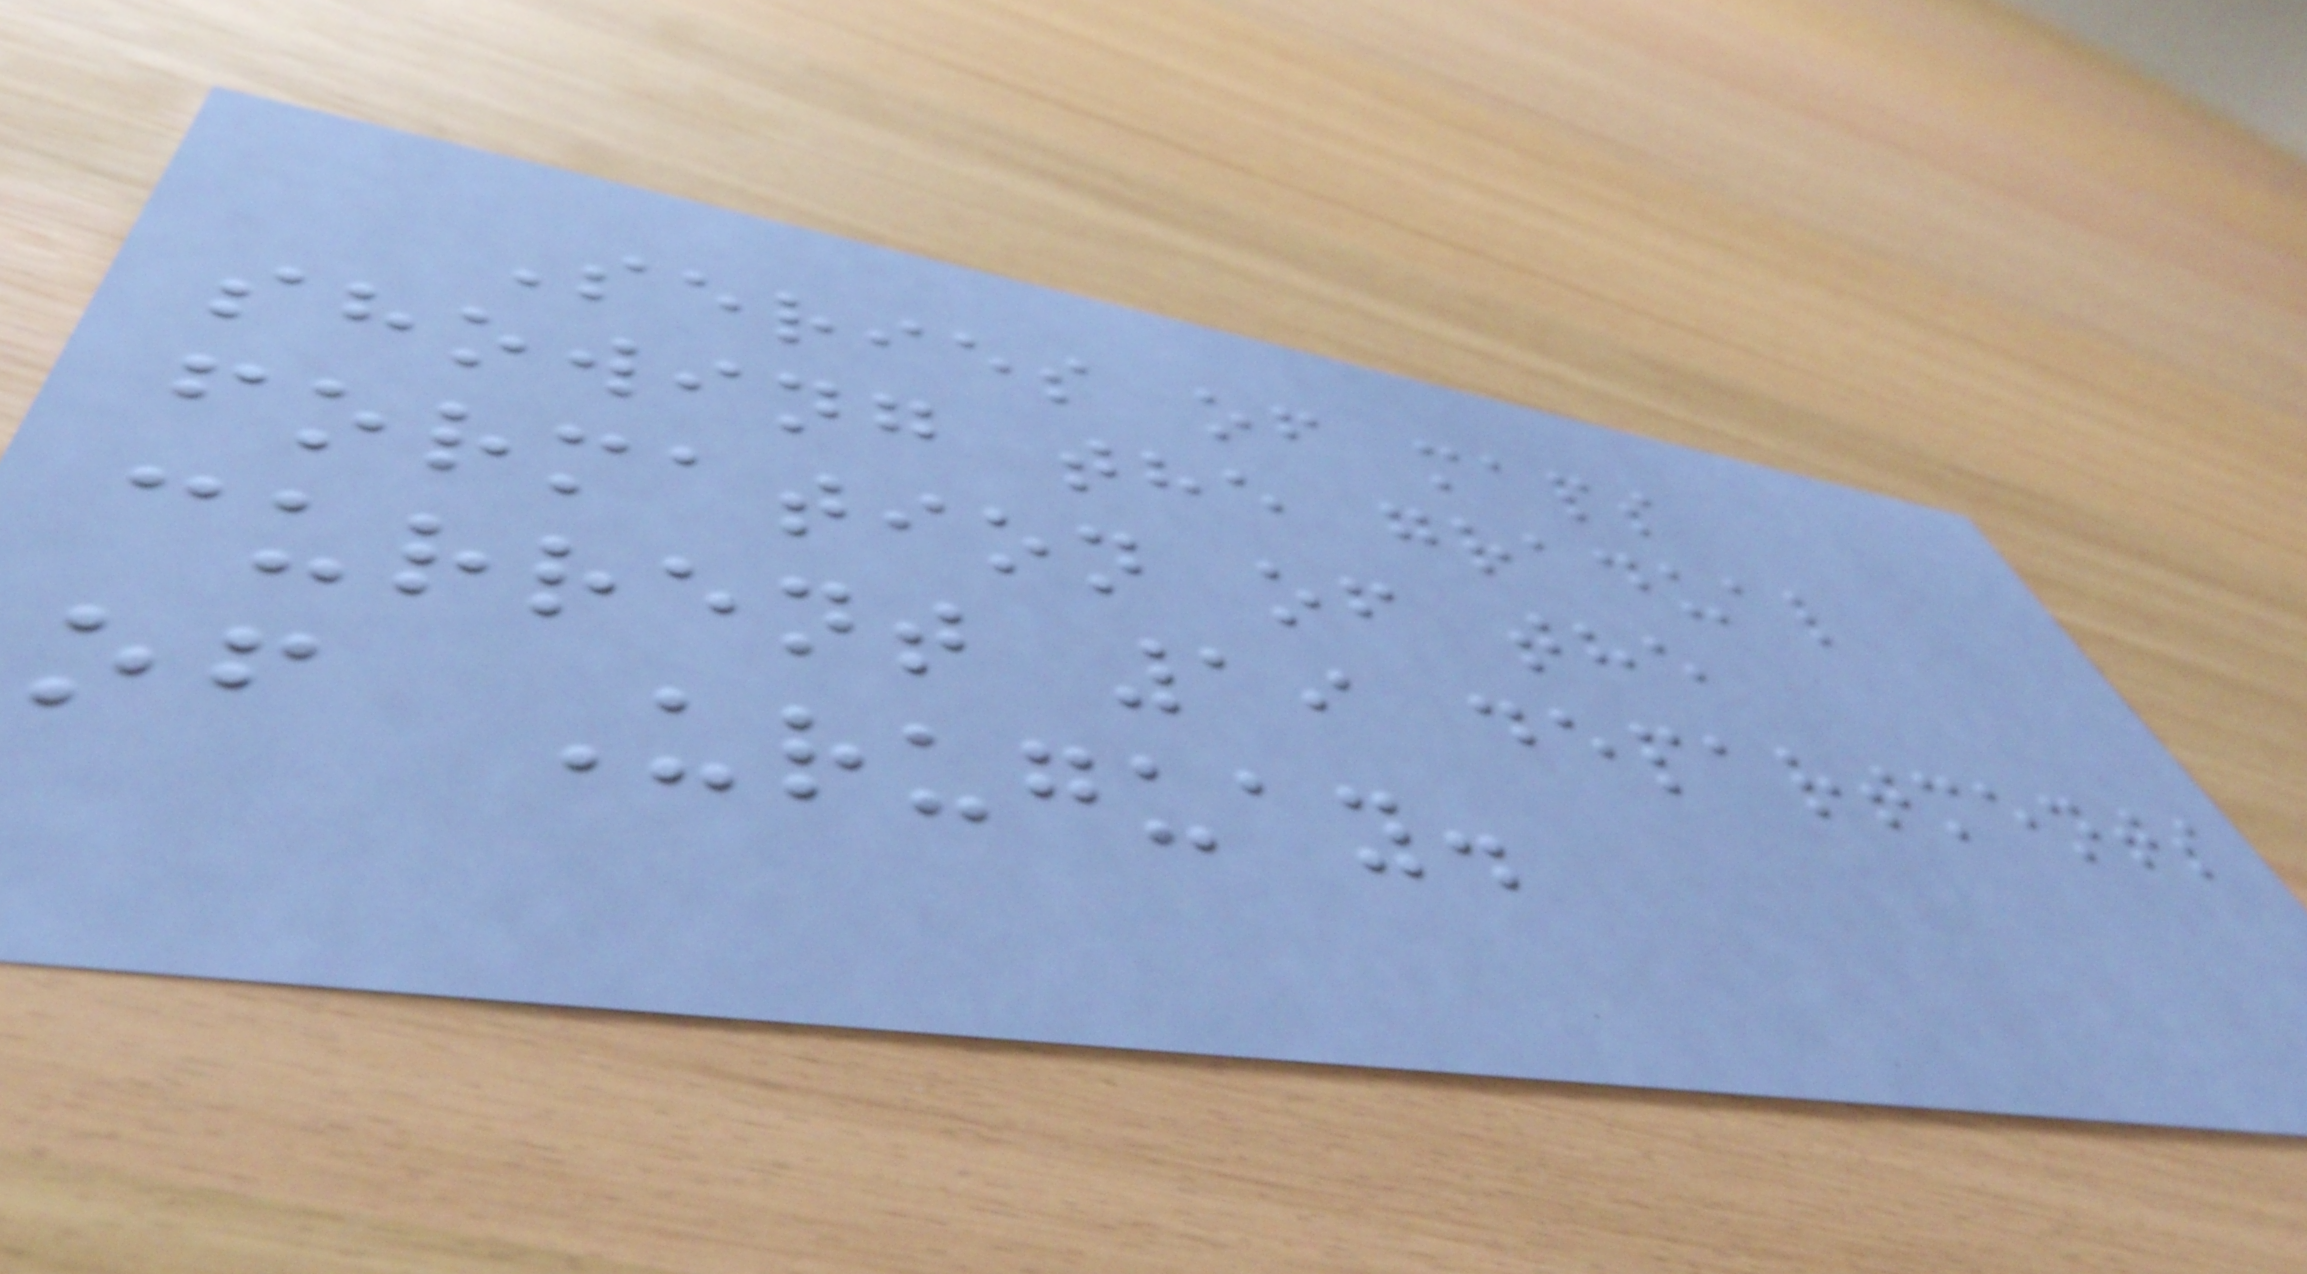Series of maps
showing the gradual
formation of the
current 19 departments
of Uruguay.
